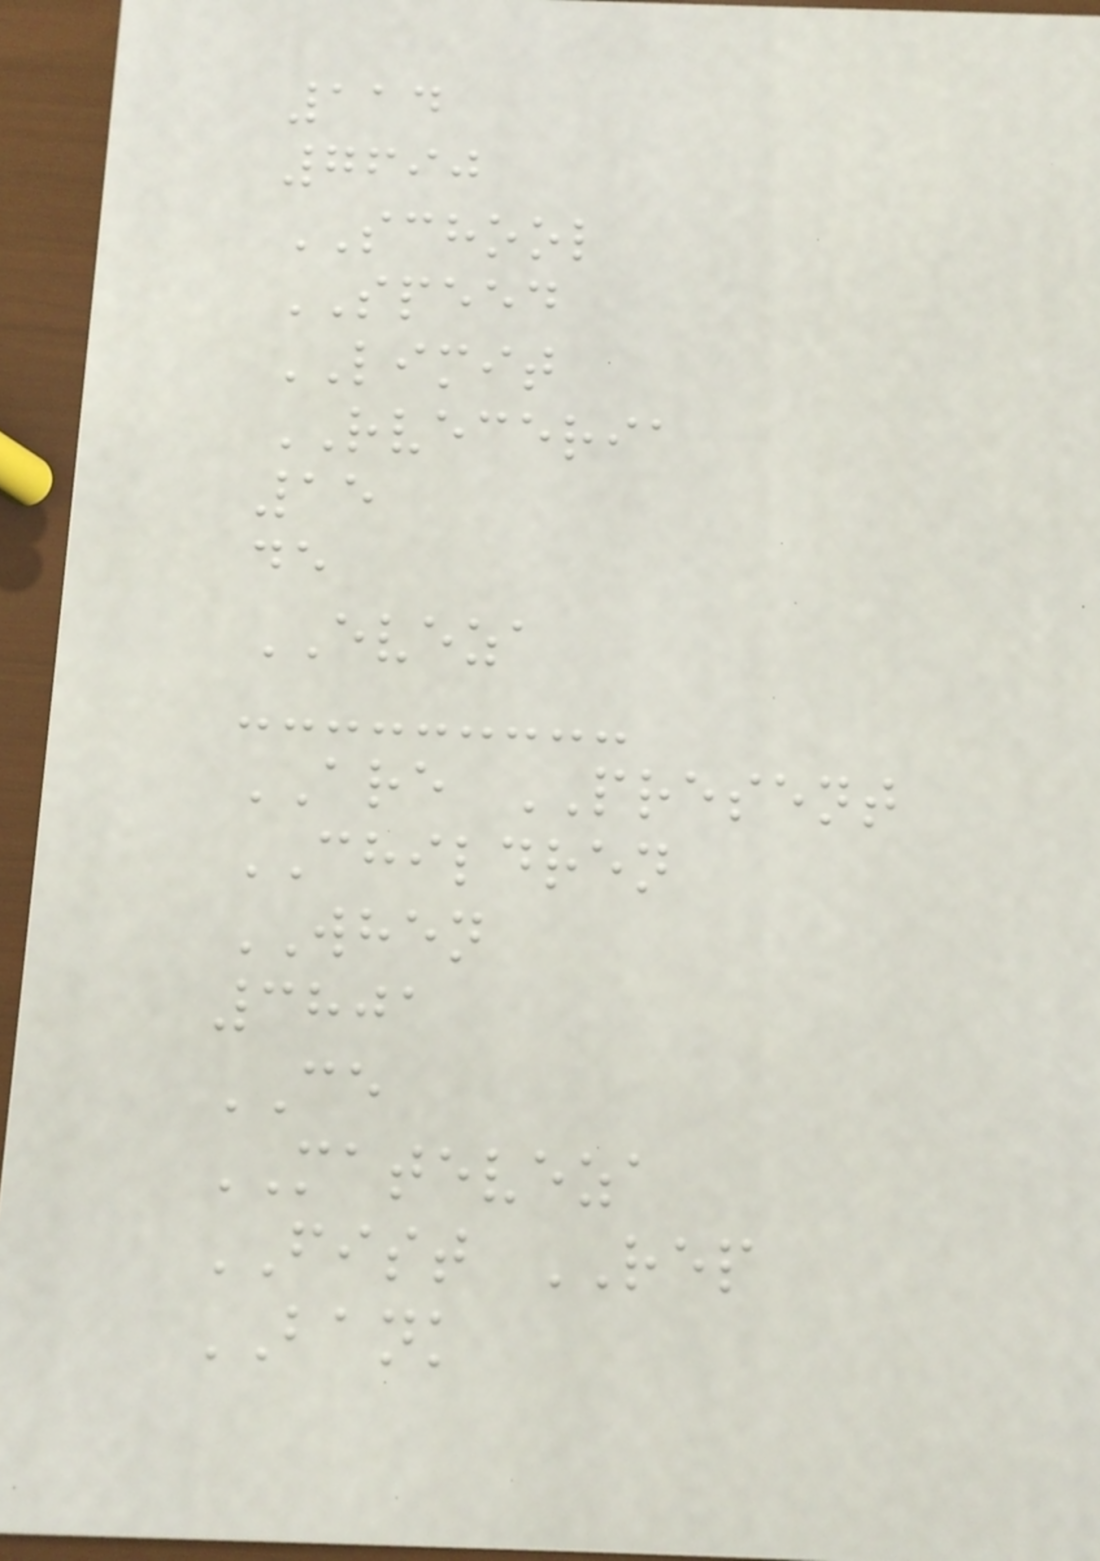114
7690
SCHOOL
SPEED
LIMIT
RVECERIA
15
de
EVEZA
ARE PRESENT
CHILDREN
WHEN
3801
CE
MATEVEZA
FIST REP
BANK
